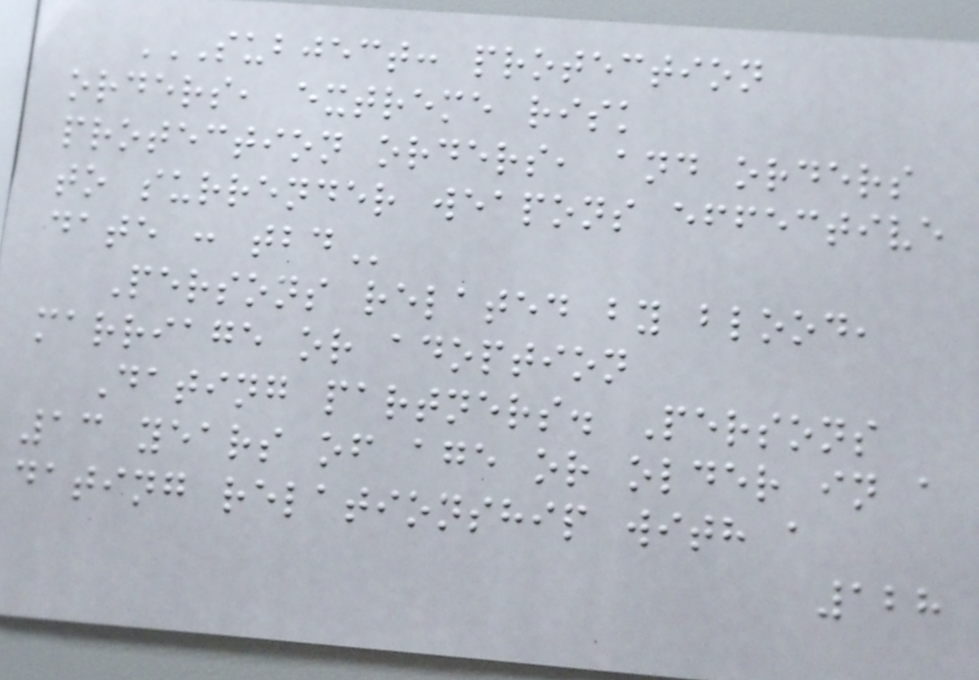SUBJECT: PROTECTION
ORDERS, EXTREME RISK
PROTECTION ORDERS, AND ORDERS
TO SURRENDER WEAPONS EFFECTIVE
DATE : TBD
Persons related by blood,
marriage or adoption
Dating partners. Persons
13 years of age or older in a
dating relationship with a
128
